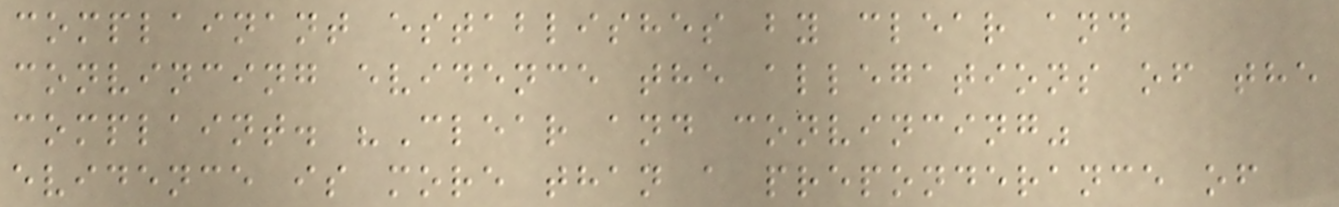complainant establishes by clear and
convincing evidence the allegations of the
complaint. "Clear and convincing"
evidence is more than a preponderance of
